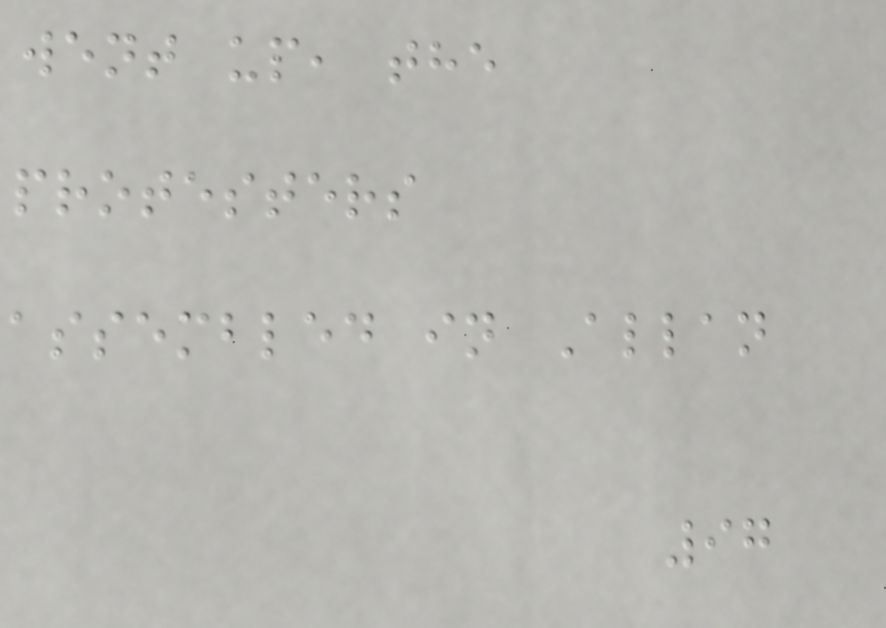went up, the
protesters
assembled in Allan
97
